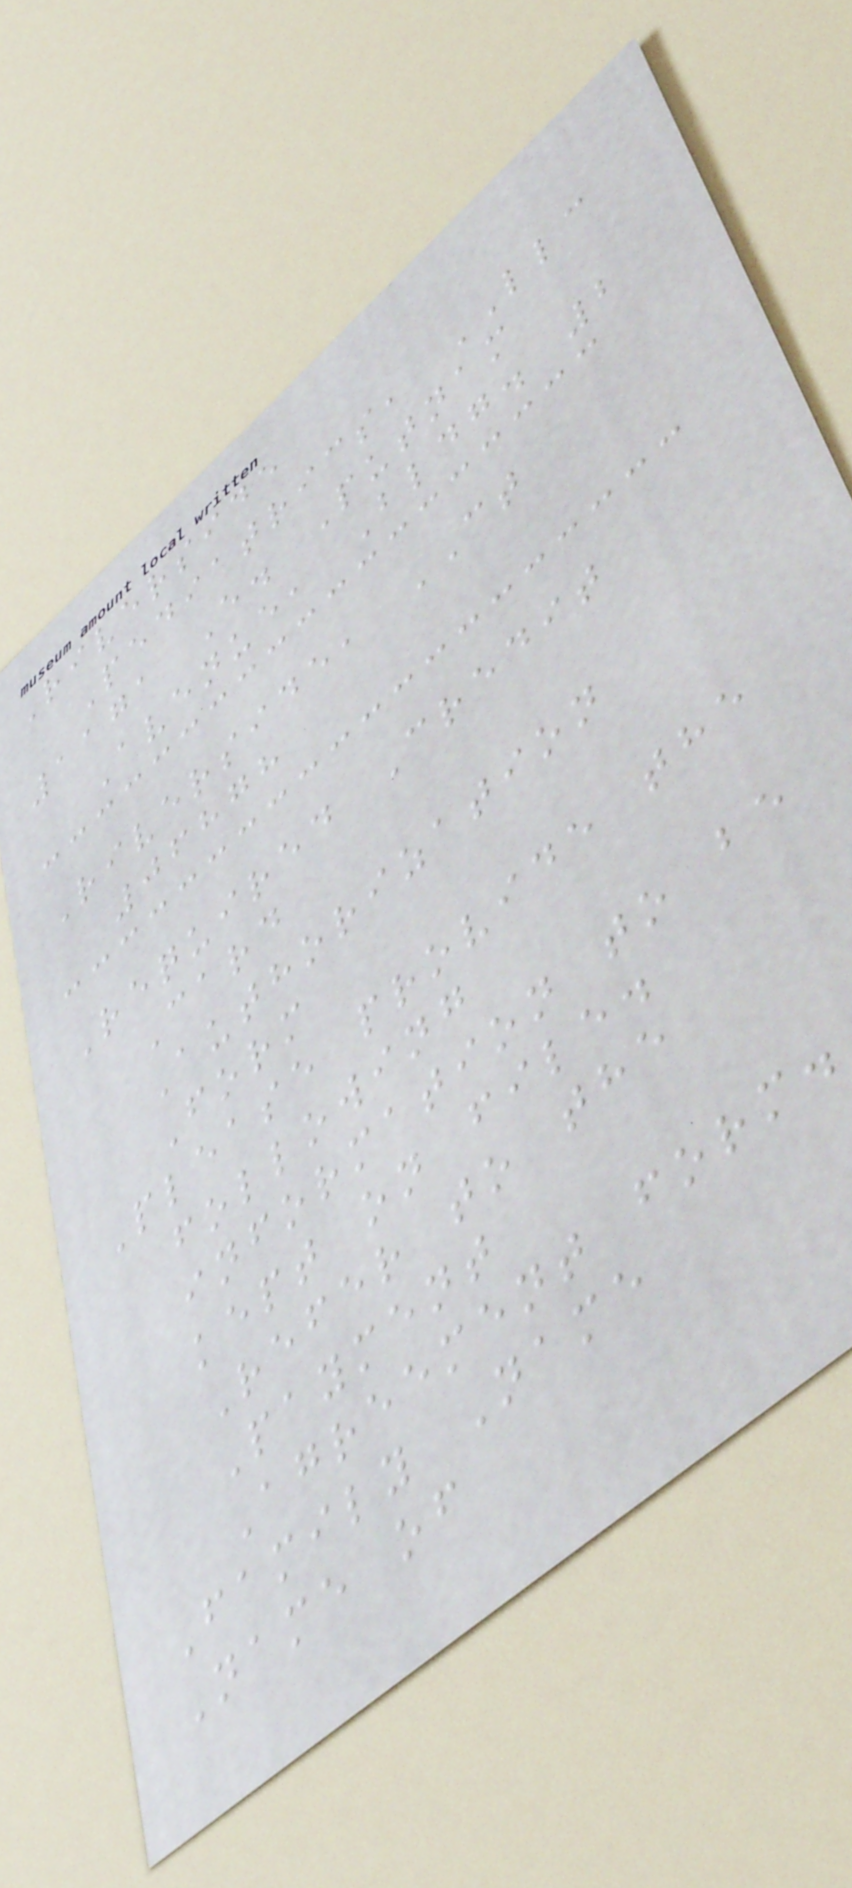Riverside
Pediatrics, LLC
1171 E. Putnam
Avenue, Bldg. 2
Riverside, CT
06878
Required Credit
Card
Authorization
Form
Please provide the
following
information to be
kept on file.
Refer to the
Payment
Agreement form.
Family Name
Name of
